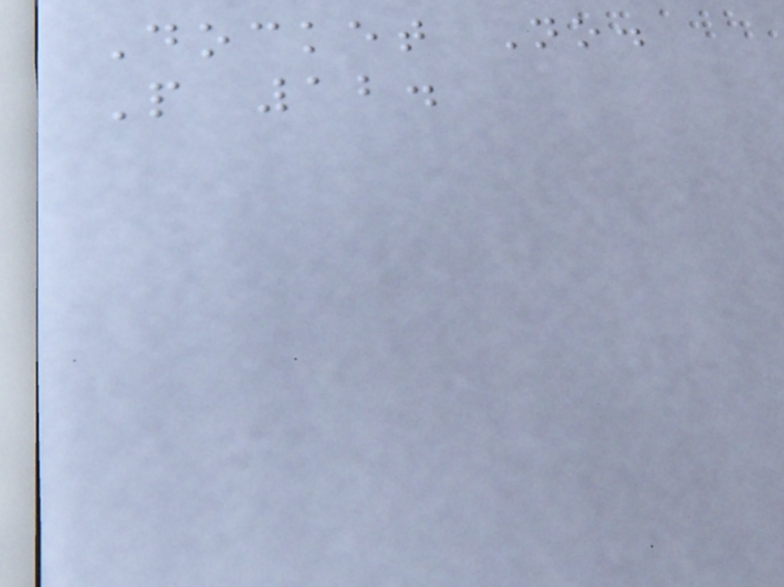Docket No.
P 12.
